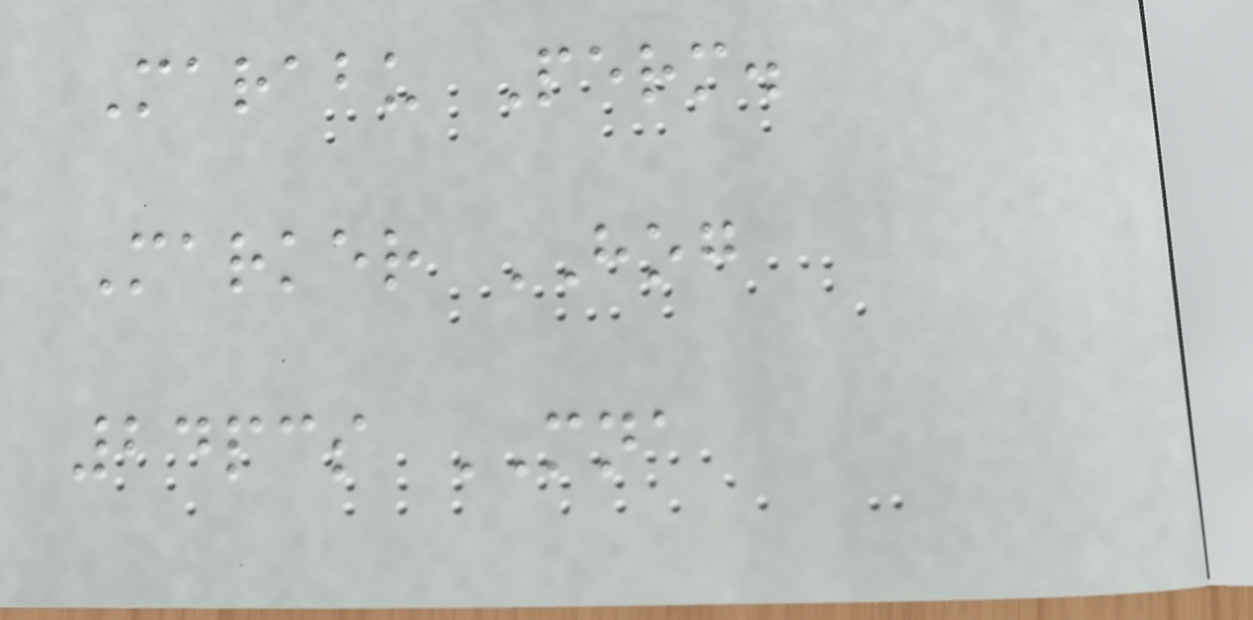Marabu Perm.
Marker HOG
24pcs MNA
